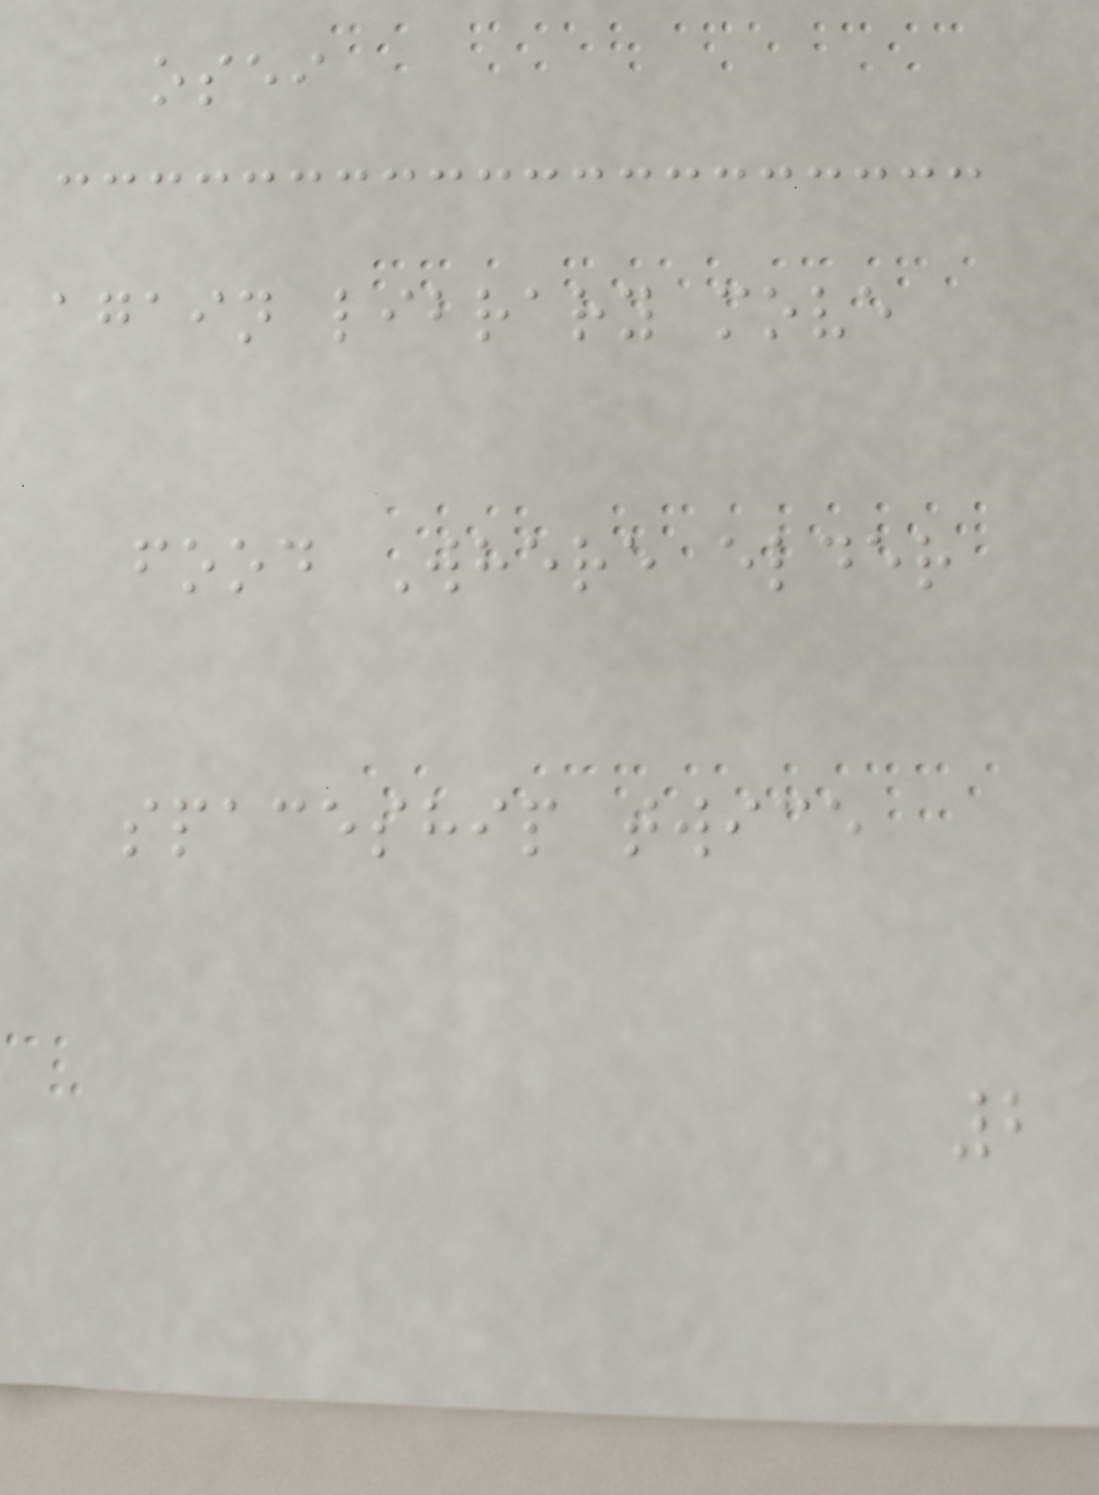osei
again library move
food Where elder
spaceship twice
2
